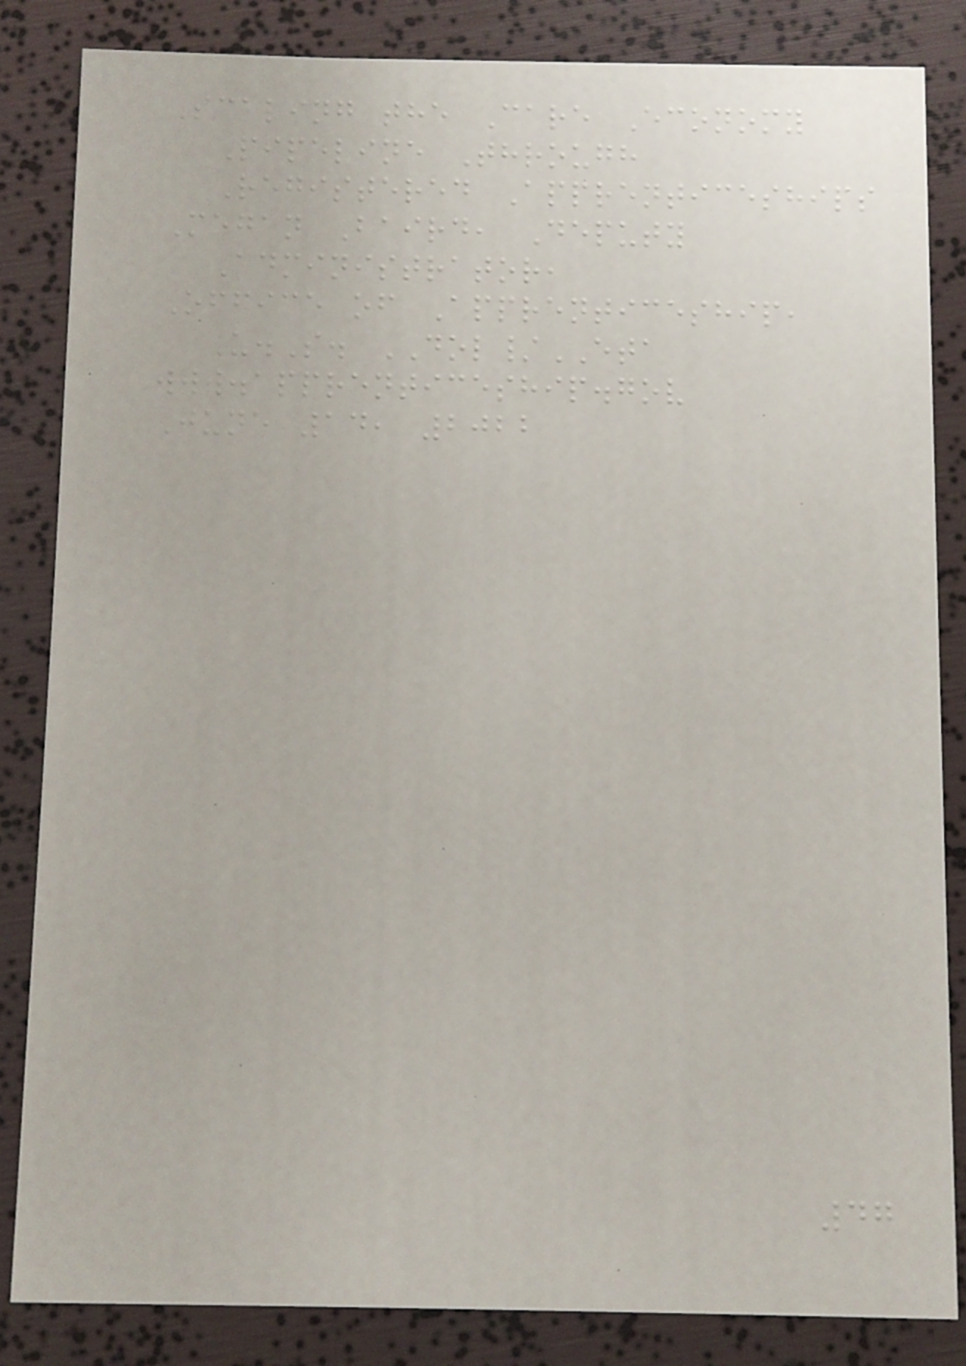Scaling the Care Economy
Pipeline Through
Registered Apprenticeships
Megan Baird, Deputy
Administrator,
Office of Apprenticeship,
U.S. DOL/ETA
www.apprenticeship.gov
June 14, 2022
47
